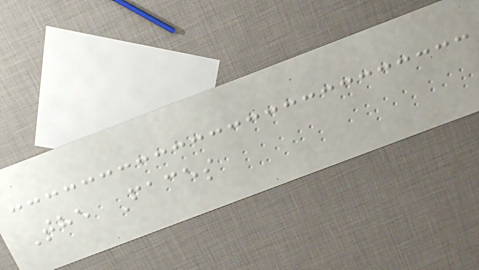The Faces
